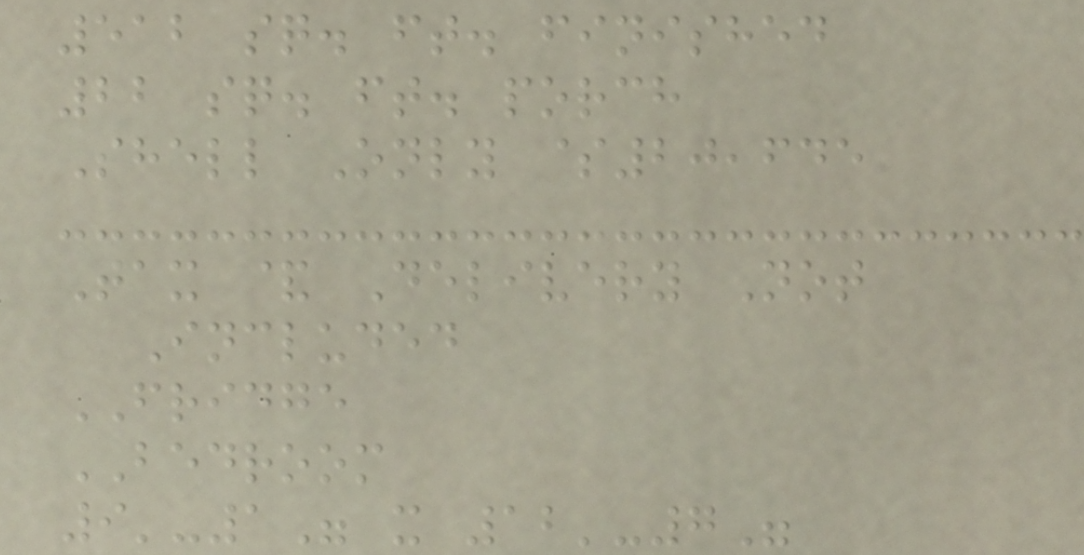512 sq. ft. finished
22 sq. ft. porch
Shell Only $20,645
Tax & Delivery Not
Included
FRIDGE
BEDROOM
9'-1" x 12'-7"
